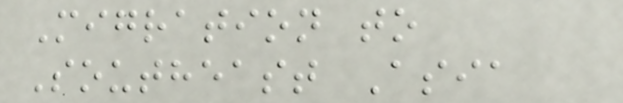Migration to
Southeast Asia
